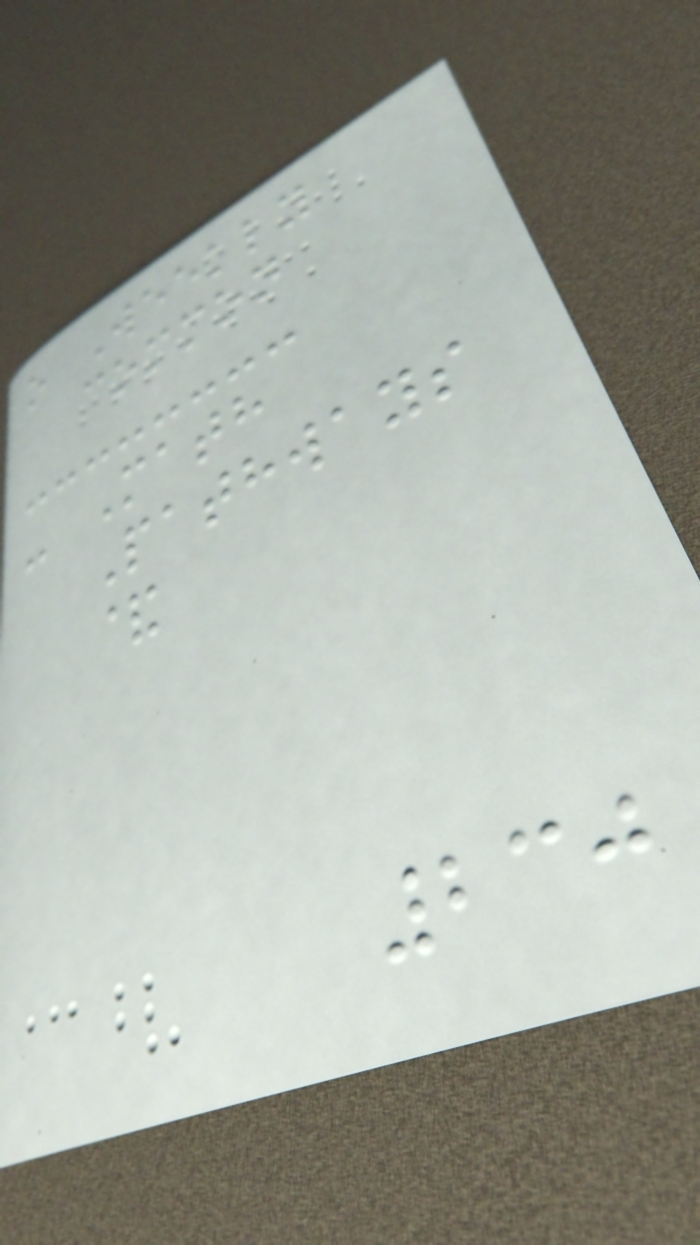o Weekly
common
- Math
Pathways
&
230
